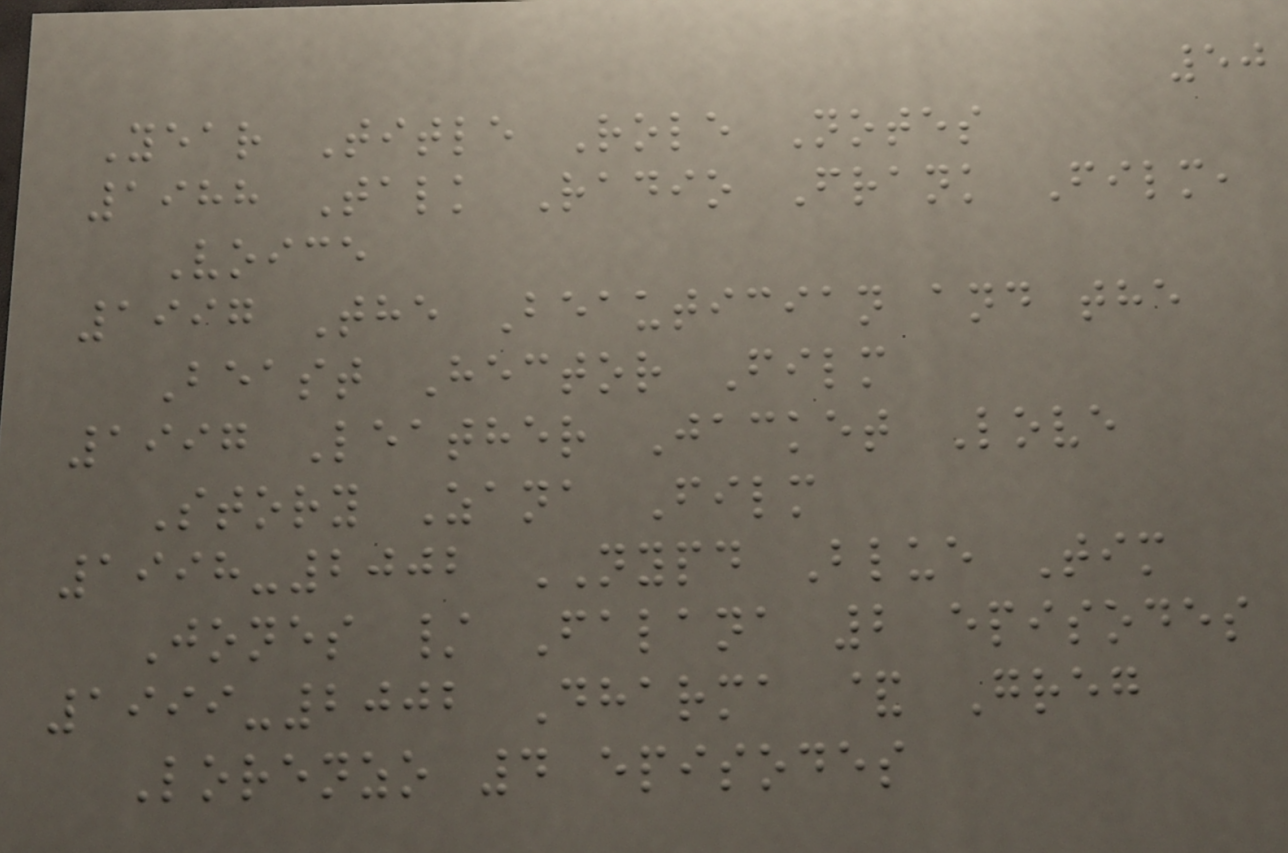50
Year Title Role Notes
1988 Talk Radio Frank Film,
Voice
1997 The Beautician and the
Beast Hector Film
1997 Leather Jacket Love
Story Zana Film
1998-2002 NYPD Blue Tim
Jones / Falana 2 episodes
1999-2002 Dharma & Greg
Lorenzo 4 episodes
